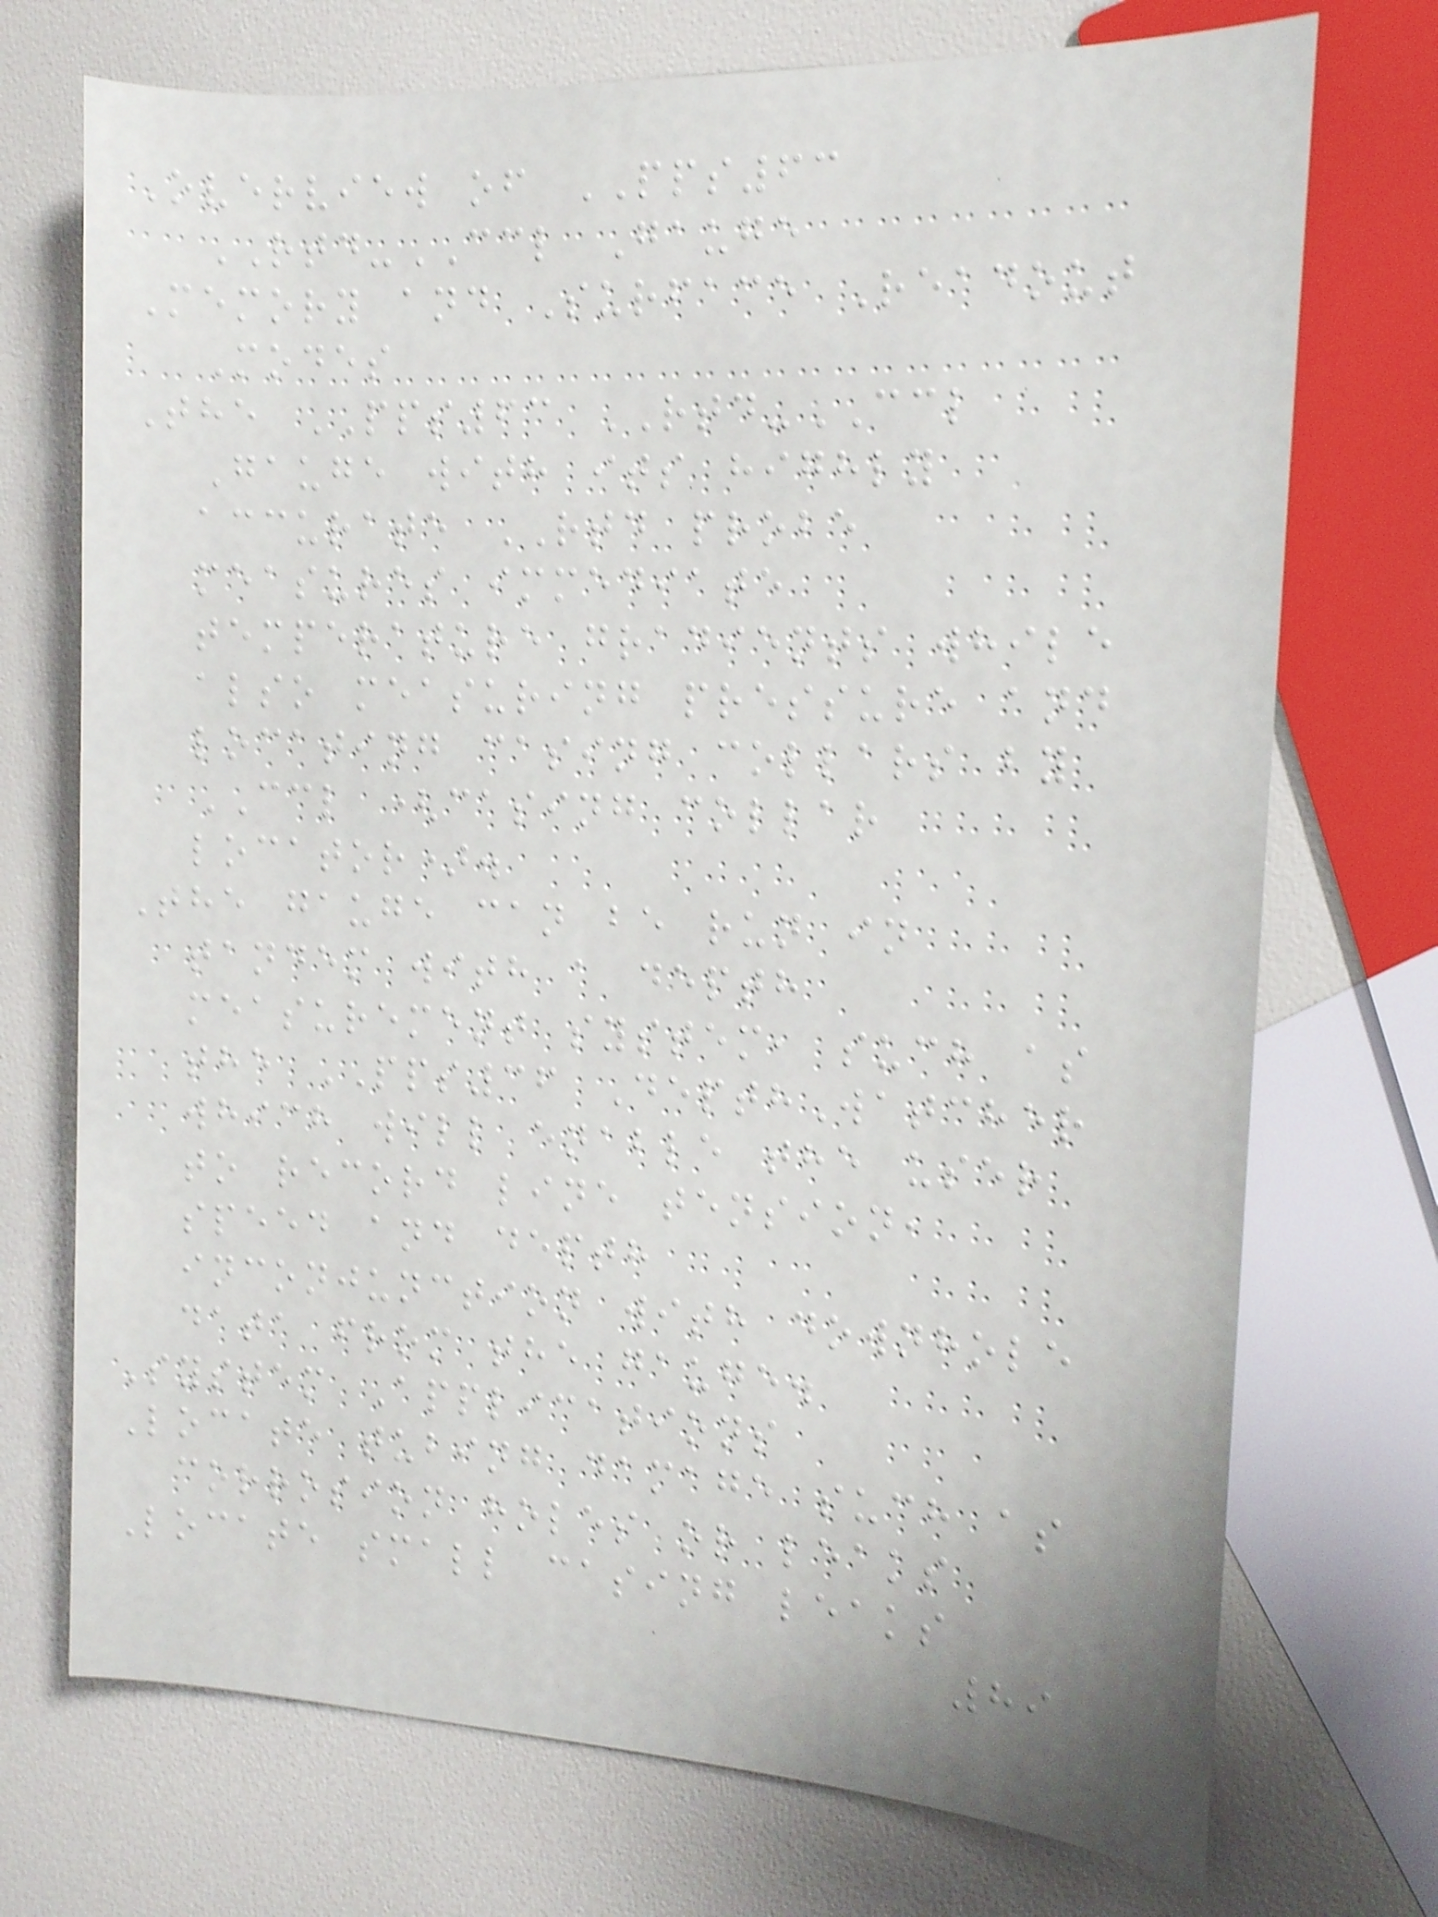Overview of PPS63
RTD-CCL Gauge
Memory and Surface Readout
Modes
The PPS63 RTD-CCL
Gauge with its highly
accurate RTD probe
measures immediate
temperature gradients while
also measuring pressure and
locating casing collars by
CCL (casing collar
locator).
The gauge can be run in
tandem with a depth
measurement system, such as
the PPS36 DepthWatcher
which will enable the user
to record line tension,
speed and depth
inconjunction with downhole
data from the gauge.
System Applications
Locate tubing damage such as
corrosion holes or leaks
Locate small casing leaks
89
